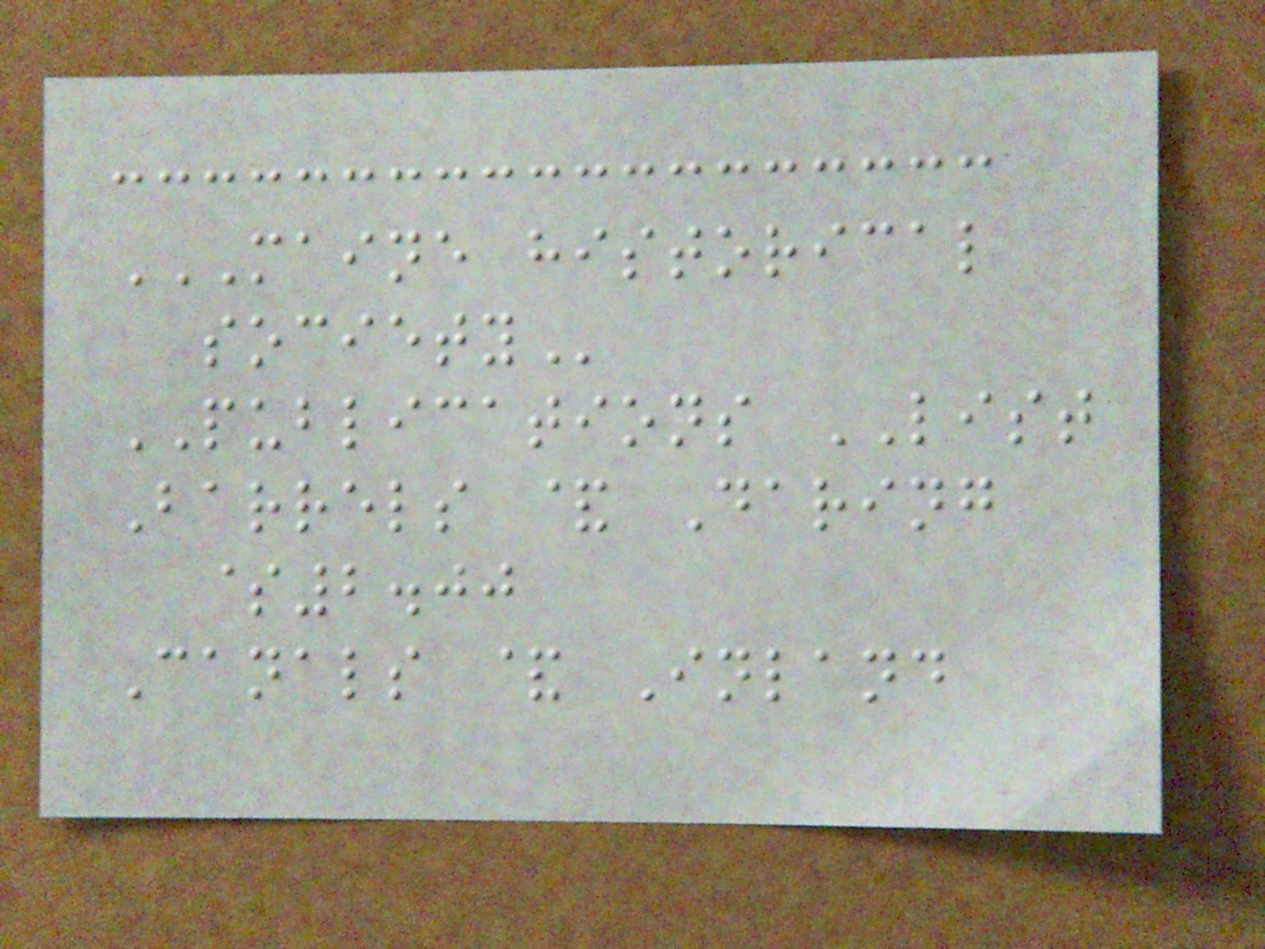MAINE HISTORICAL
SOCIETY
PUBLICATIONS LIST
Barrels & Daring
$2.00
Canals & Inland
